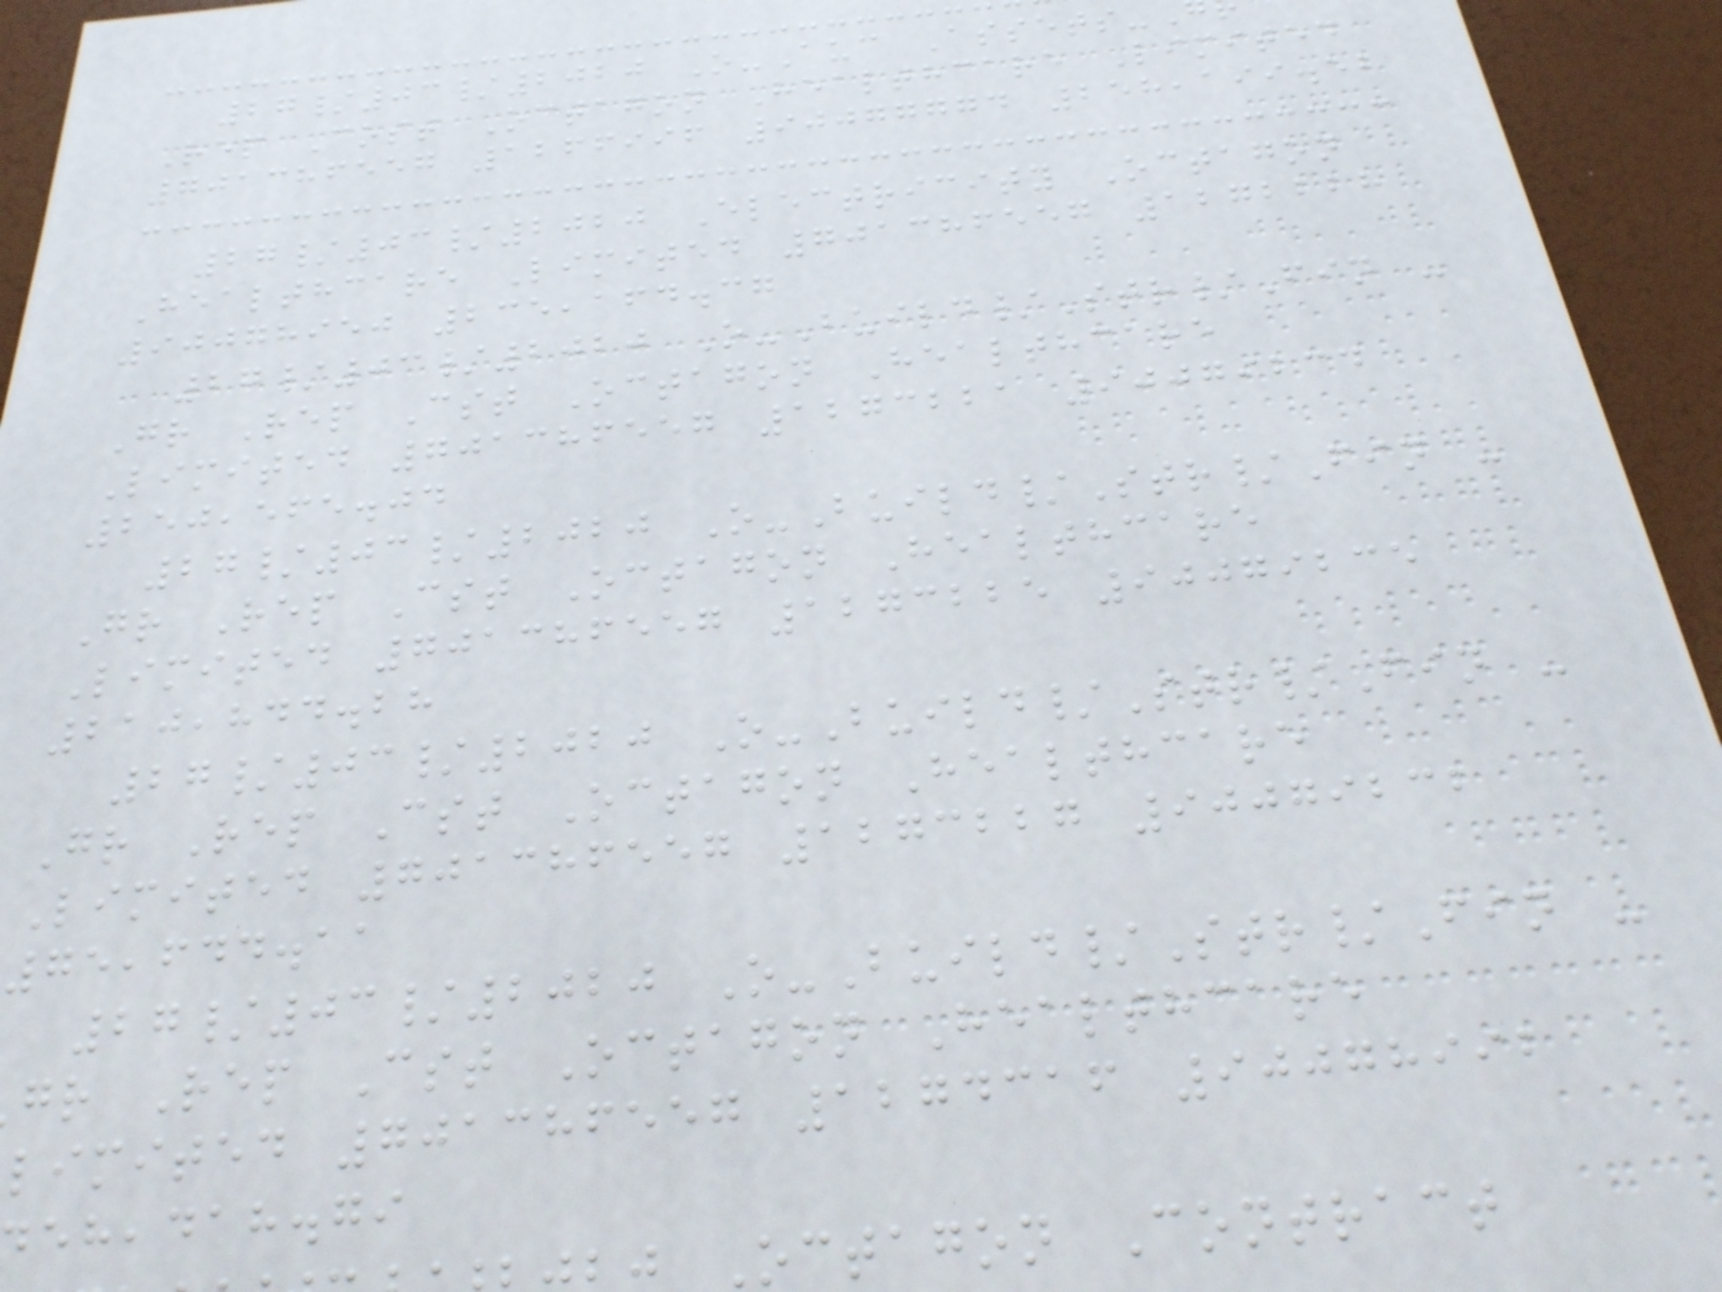27/03/2020 O-Auc Assets-
Rep Cost Octagon Healthcare Limited
701386557 1266996 90077774 258,199.52
27/03/2020 Electricity Octagon
Healthcare Limited 701386557 1272228
90078950 235,164.37
27/03/2020 O-Build/Str/Fin -
Gr Rep Cst Octagon Healthcare
Limited 701386557 1273221 90079234
250,565.04
27/03/2020 O-Build/Str/Fin -
Gr Rep Cst Octagon Healthcare
Limited 701386557 1273225 90079235
210,844.28
27/03/2020 O-Build/Str/Fin -
Gr Rep Cst Octagon Healthcare
Limited 701386557 1273227 90079232
75,644.11
27/03/2020 O-Build/Str/Fin -
gr Rep Cst Octagon Healthcare
limited 701386557 1274316 90078992
,dah.gi
Octagon Contract
